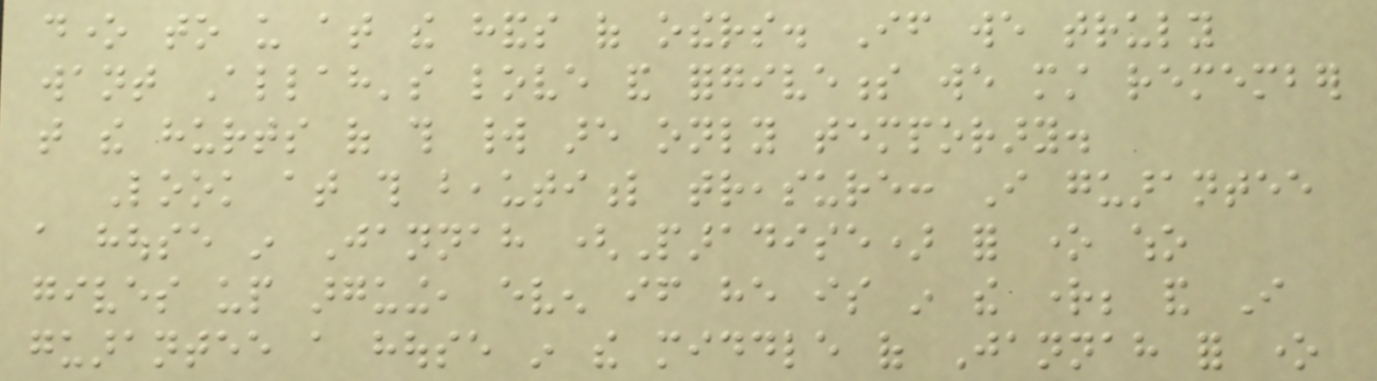done to us at the hands of others. If we truly
want Allah's love and forgiveness we must remember
that the hurts of this world are only temporary.
Look at this beautiful treasure: I guarantee
a house in Jannah (Paradise) for one who
gives up arguing, even if he is in the right; and I
guarantee a house in the middle of Jannah for one
